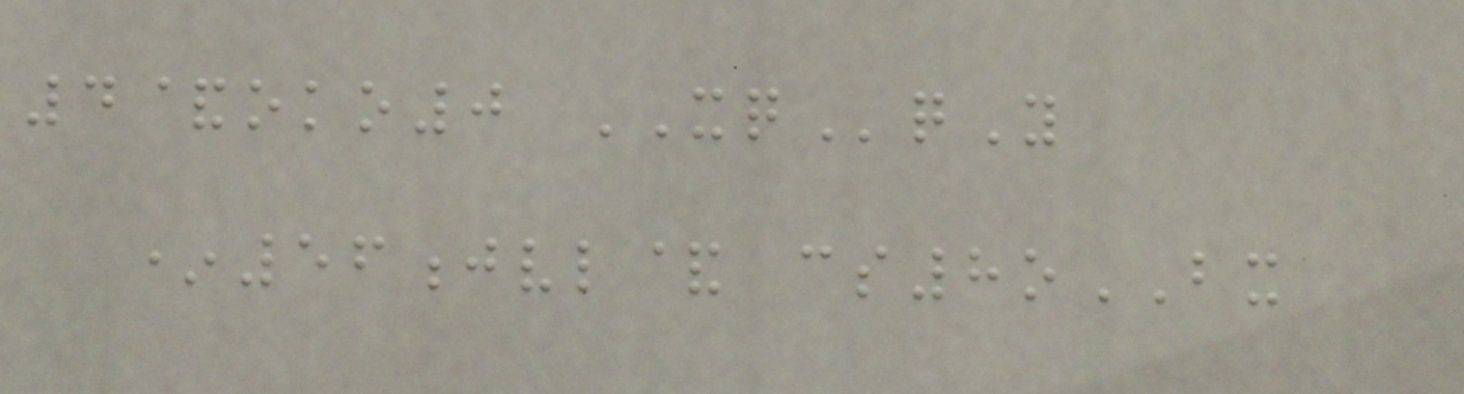4&oko0 XQqY
*56jvl& cs8oBX
